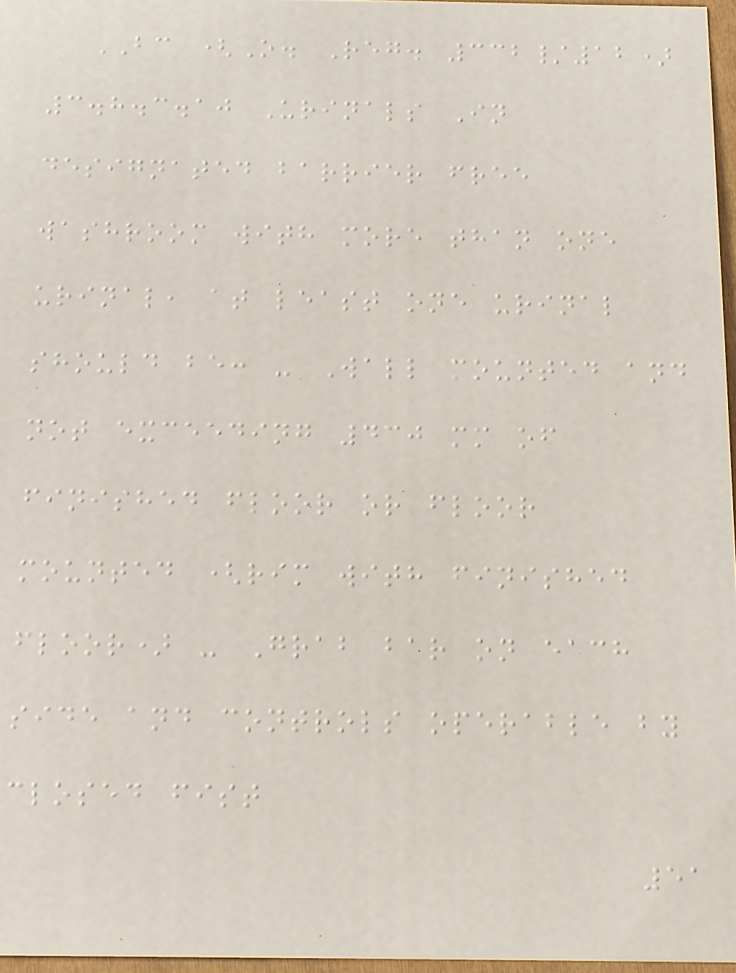BC (O. Reg. 332/12)
3.8.3.10 Urinals In
designated barrier free
washroom with more than one
urinal, at least one urinal
should be: - Wall mounted and
not exceeding 430 mm of
finished floor or floor
mounted (rim with finished
floor) - Grab bar on each
side and controls operable by
closed fist
51
